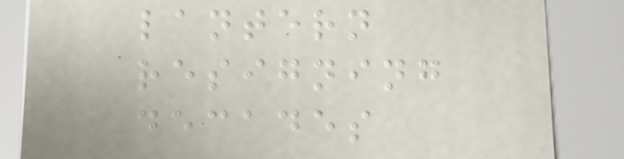lantern
resigning
decades
